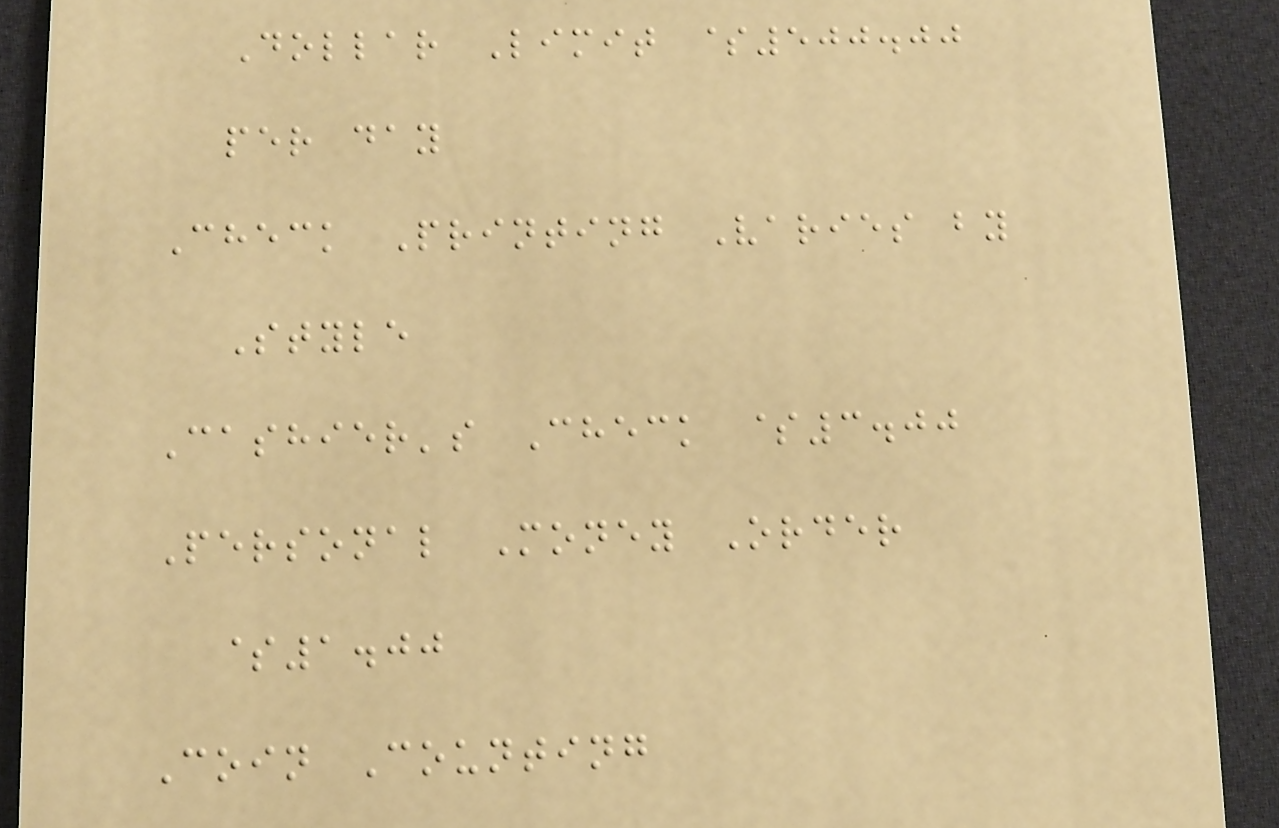Dollar Limit $500.00
per day
Check Printing Varies by
Style
Cashier's Check $3.00
Personal Money Order
$1.00
Coin Counting
